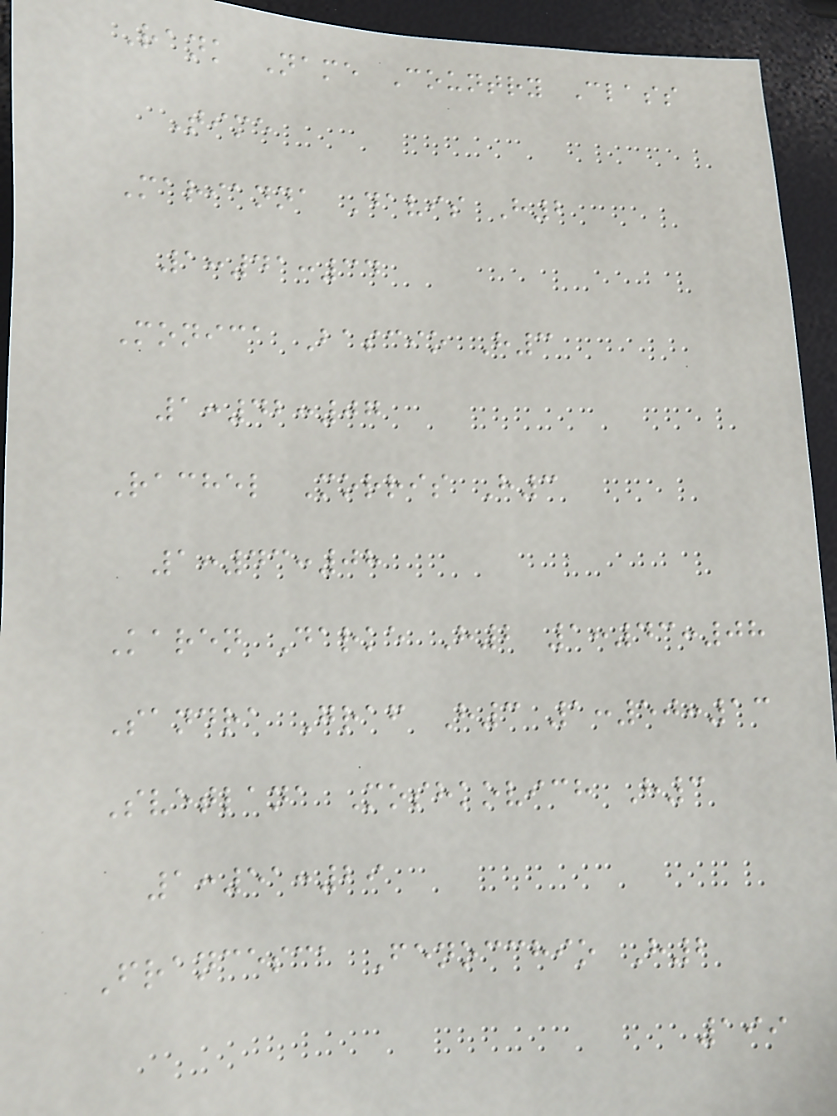Rank Name Country Class
Time
Marianna Davis H2
1:41:34
Monica Bascio H3
1:42:07
Rachel Morris H3
1:43:08
Karen Darke H2 1:43:08
Sandra Graf H3 1:50:13
Svetlana Moshkovich H3
1:51:29
Francesca Fenocchio H2
199
